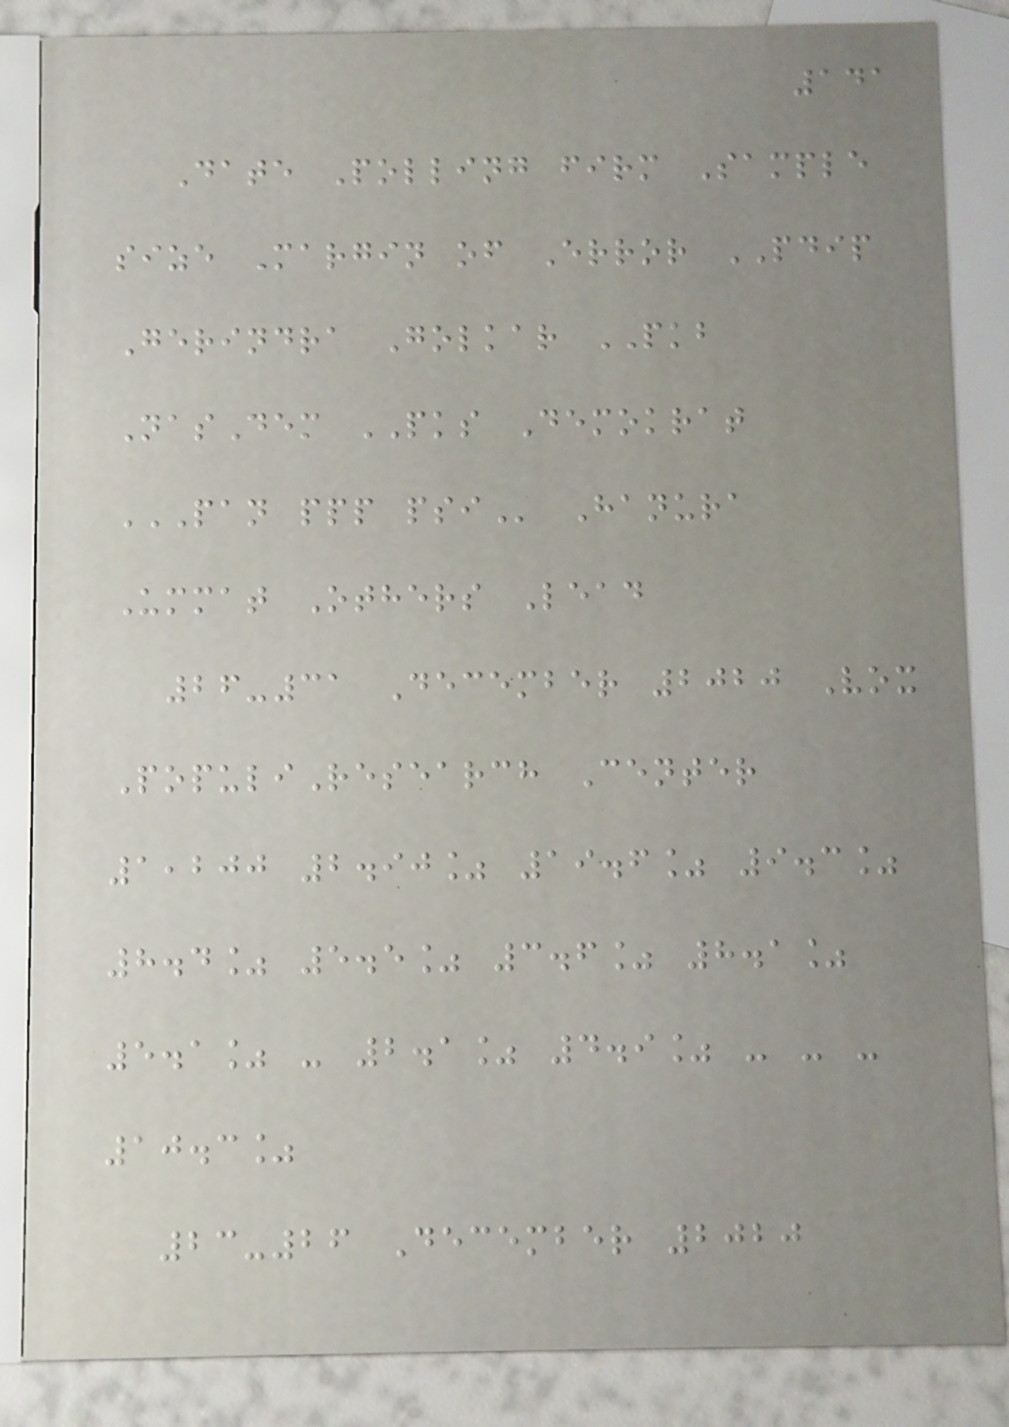141
Date Polling firm Sample
size Margin of Error PDIP
Gerindra Golkar PKB
NasDem PKS Demokrat
PAN PPP PSI Hanura
Ummat Others Lead
26-31 December 2020 Vox
PopuliResearch Center
1,200 2.90% 19.6% 9.3%
8.4% 5.5% 3.6% 8.1%
5.1% - 2.1% 4.9% - - -
10.3%
23-26 December 2020
